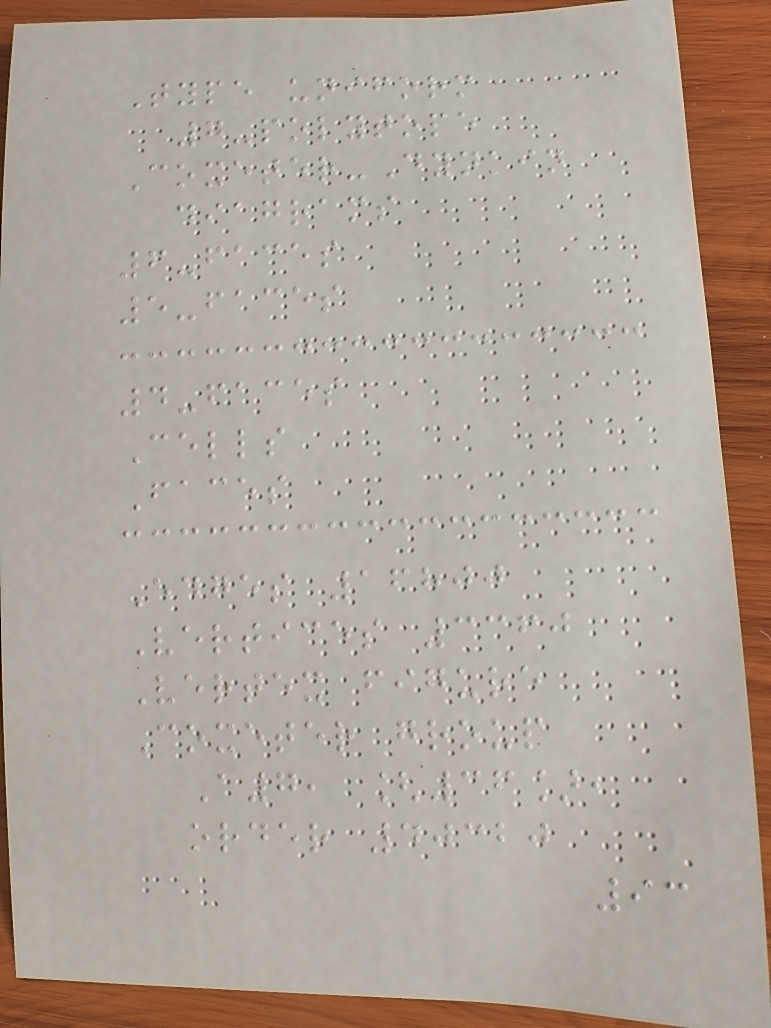Type uniform
7-polytope
Coxeter-Dynkin
diagrams
6-faces
5-faces
4-faces
Cells
Faces
Edges 16800
Vertices 3360
Vertex figure
Coxeter group
A7, [36],
order 40320
93
